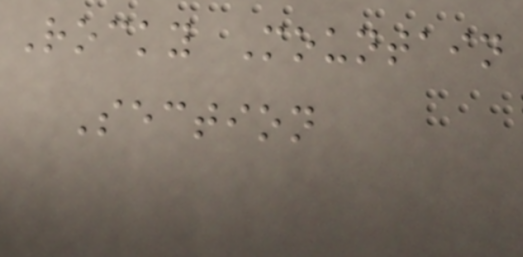Rocky Mountain
Section
